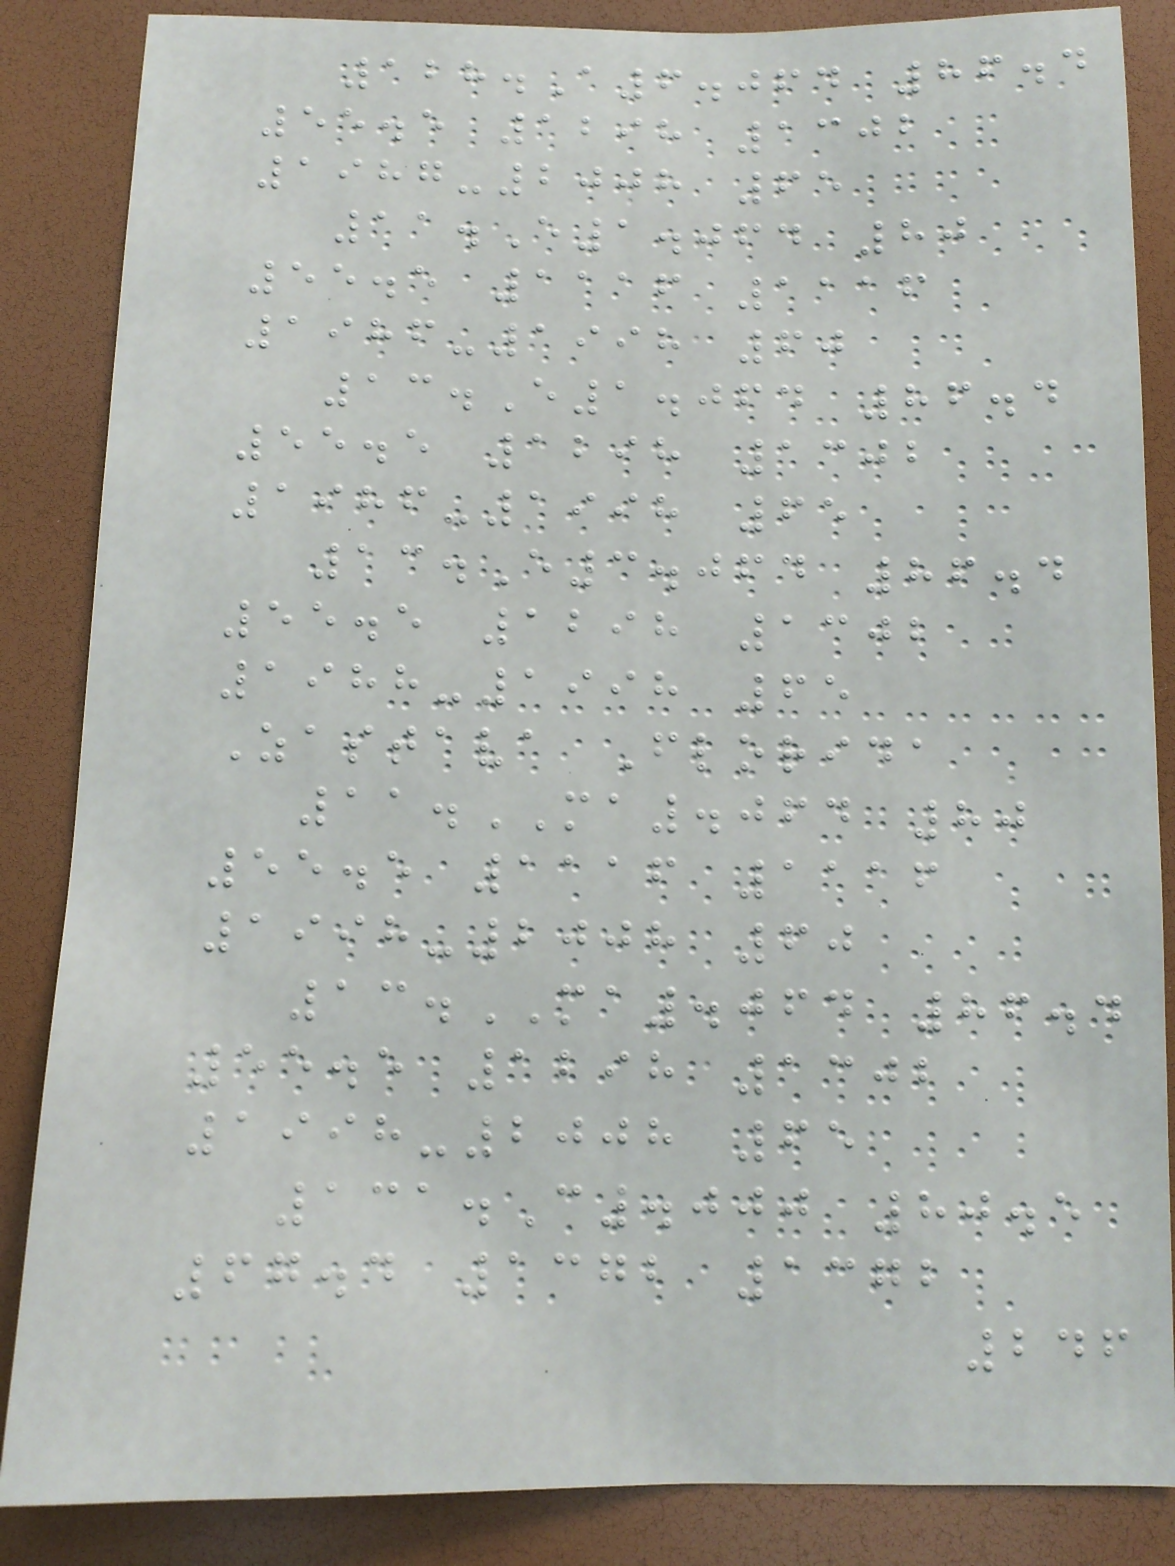128.A6.064 86.4
55.5 1298 1302
1987-2008 65
11.E1.064 80
55.5 1116 1116
1986-1998 60
13.E1.064 86.4
55.5 1298 1302
1986-1998 65
13.E3.064 86.4
55.5 1298 1302
1988-1998 65
Zastava Florida
11.MA.064 80
55.5 1116 1116
1998-2008 60
13.MA.064 86.4
55.5 1298 1302
1998-2008 65
131.C.000 80.5
67.4 1372 1372
246
